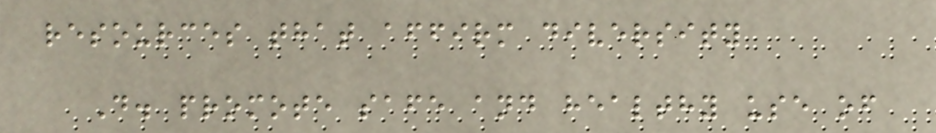resources that affirm diversity
D. promote safe and healthy use of
